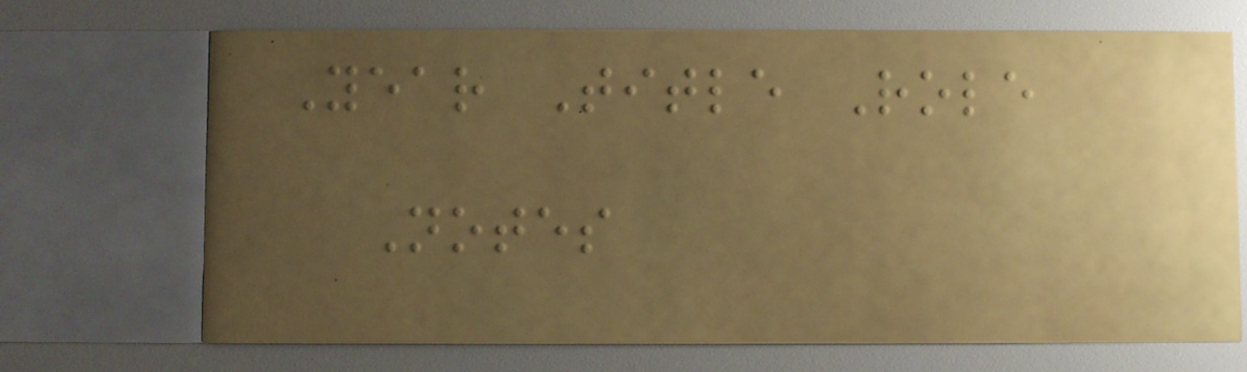Year Title Role
Notes
